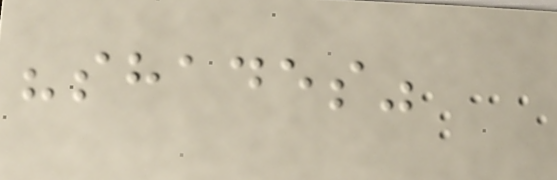"shades"
